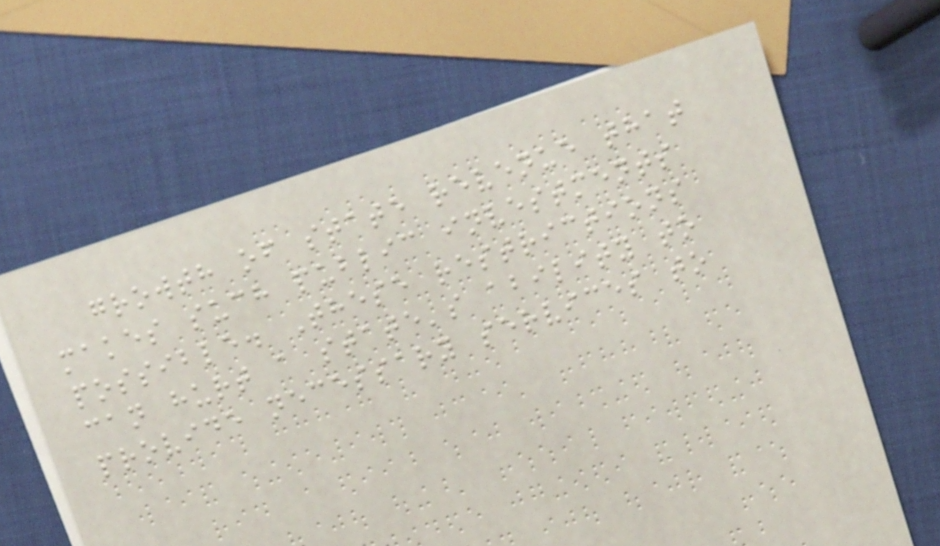growth of state revenue that
makes such public investments
possible. These restrictions
can hurt a state's ability to
provide necessary services to
